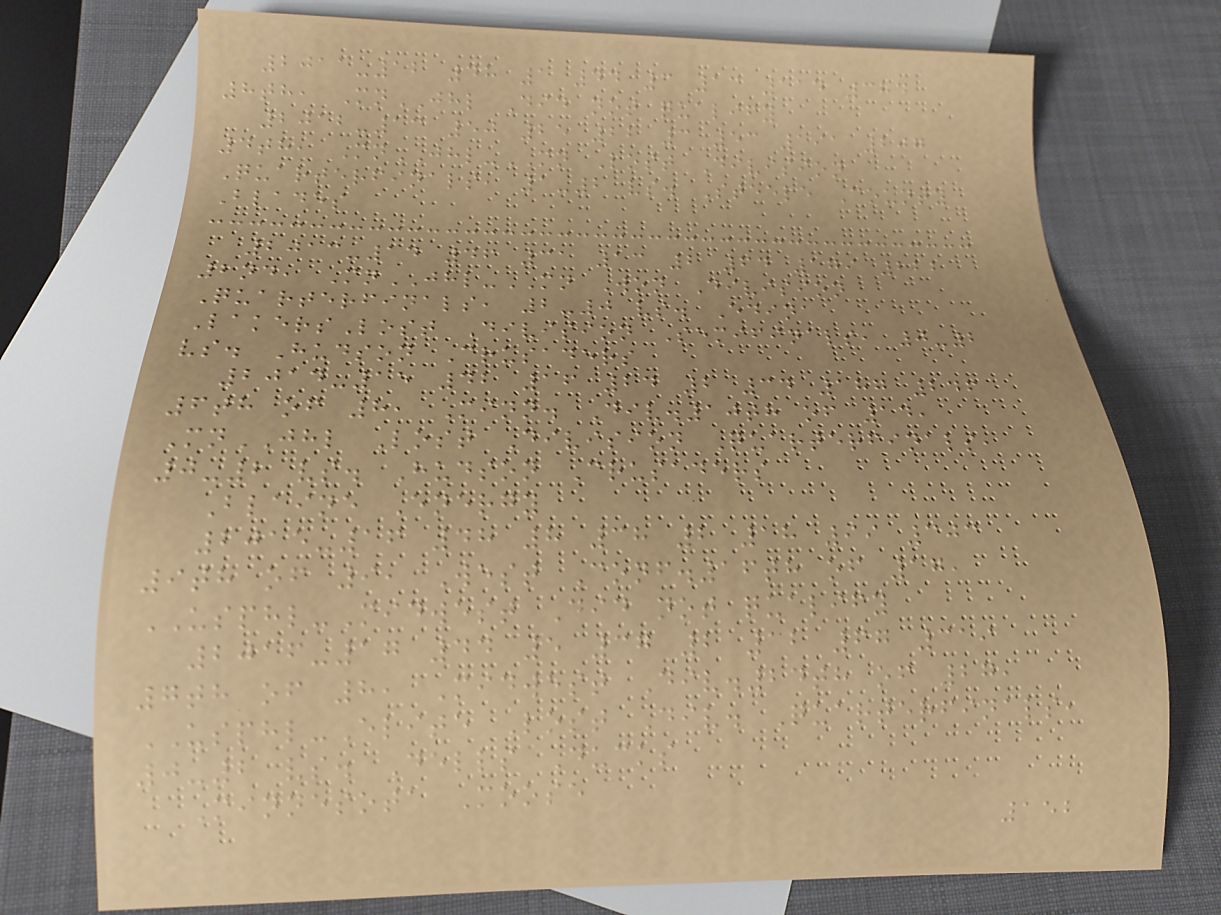2011-12 48 1 44 3 13 114 384
8th, MnJHL Did not qualify
2012-13 50 25 22 3 53 191 207
4th, MnJHL-MN Lost Division
Quarterfinals, 1-2 vs. Steele County
Blades
2013-14 46 31 13 2 64 179 222
2nd, MnJHL-MN Won Division
Quarterfinals, 2-0 vs. Edina
LakersLost Division Semifinals, 0-2
vs. Hudson Crusaders
2014-15 42 16 24 2 34 187 246
6th of 8, Minn. Div.10th of 14,
MnJHL Lost Division Quarterfinals,
0-2 vs. Hudson Crusaders
Blaine Energy
2015-16 48 8 38 2 18 99 303
9th of 9, West Conf.16th of 17,
USPHL-Midwest Did not qualify
2016-17 44 5 37 2 12 67 319
7th of 8, Midwest Div.24th of 27,
USPHL-Elite Lost Div. Quarterfinals,
0-2 vs. Dells Ducks
Minnesota Moose
152
